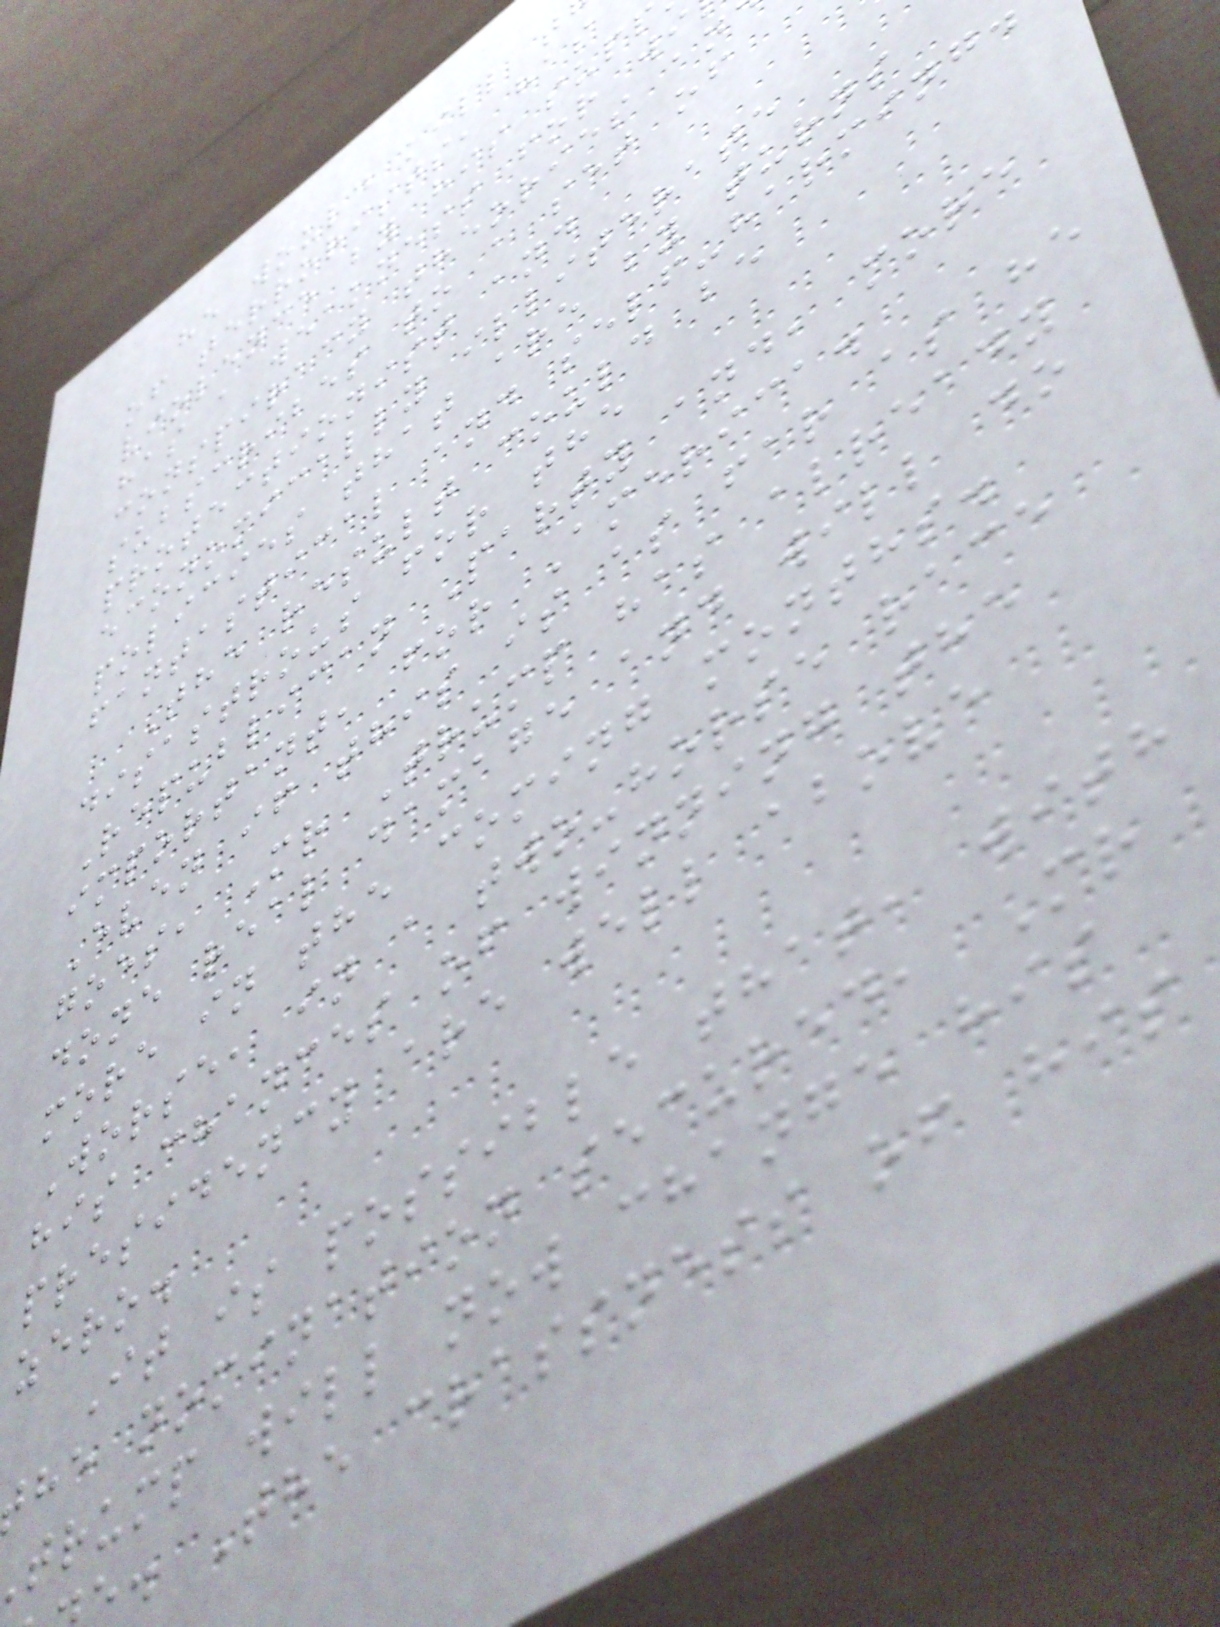he would kill t
of terrorists, has
violence by his supp
has a weakness for wi
conspiracy theories an
subscribes to a set of
protectionist and
economically illiterate
policies that are by turns
fantastical and self-harming
The result could be
disastrous for the
Republican Party and, more
important, for America.
Even if this is as far as he
goes, Mr Trump has already
done real damage and will do
more in the coming months.
Worse, in a two-horse race
his chances of winning the
presidency are well above
zero.
It is possible that, with
he nomination secured, Mr
trump will now change his
. The crassness of his
